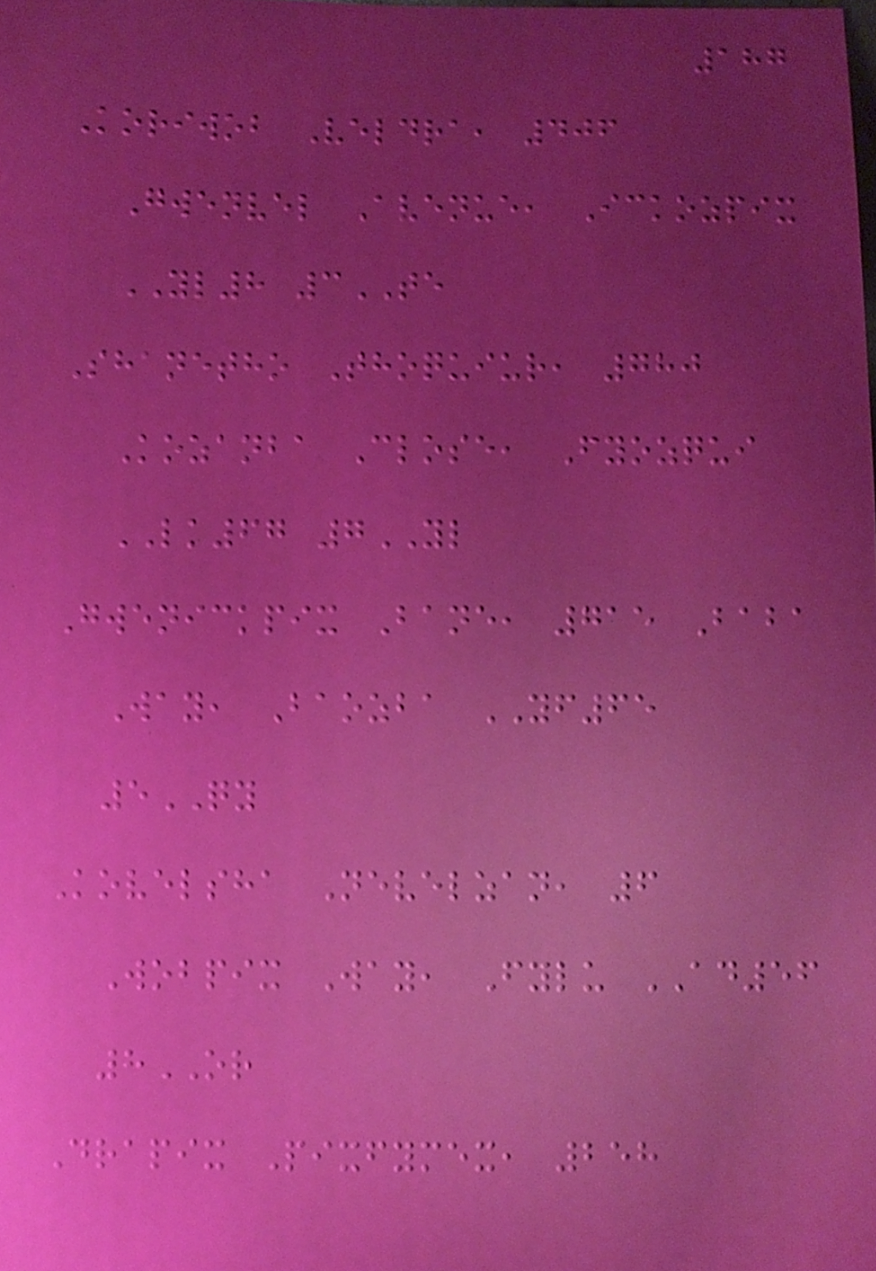187
Koriwob Veldra, 406
Gwenvel Avenue, Ickozpix
YL8 3TE
Shanetho Thoquiur, 780
Kozanba Close, Fyozqui
LK67 7YL
Gwenickpix Bane, 715 Baba
Way, Baozba YF65
5QY
Kovelsha Nevelzan, 6
Wobpix Way, Fylu AD56
8OR
Drapix Pixfymex, 258
